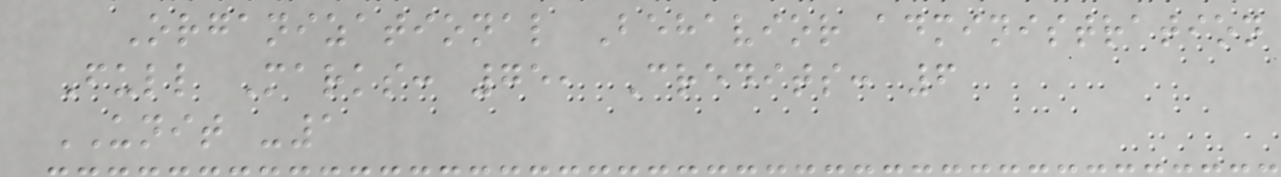Organizational Behavior administration
Full Marks: 75, Credits: 6
UNIT -1
